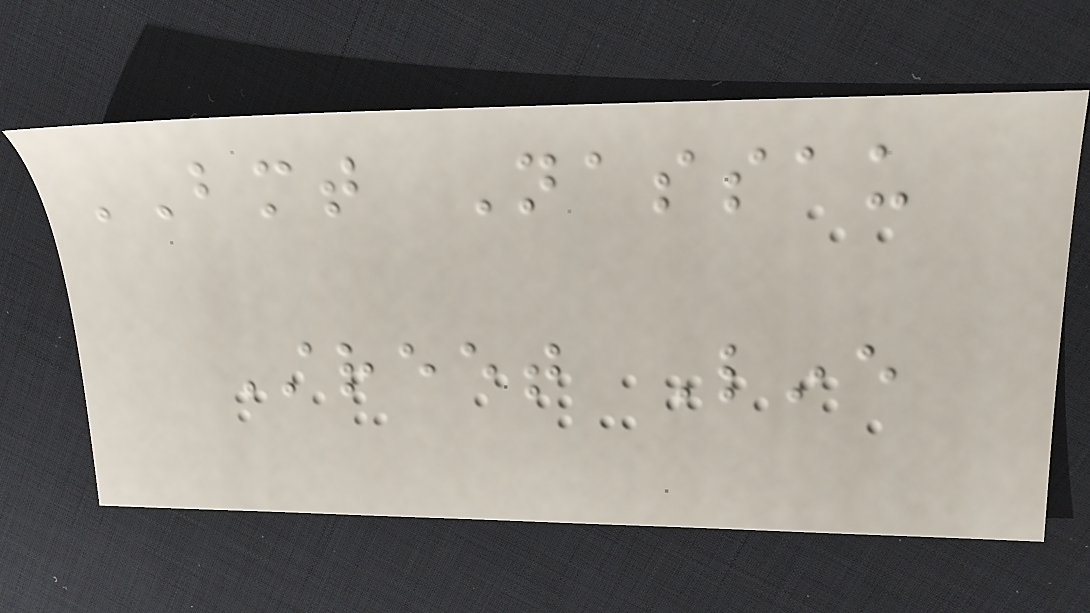BMT Nassau
Street Line
